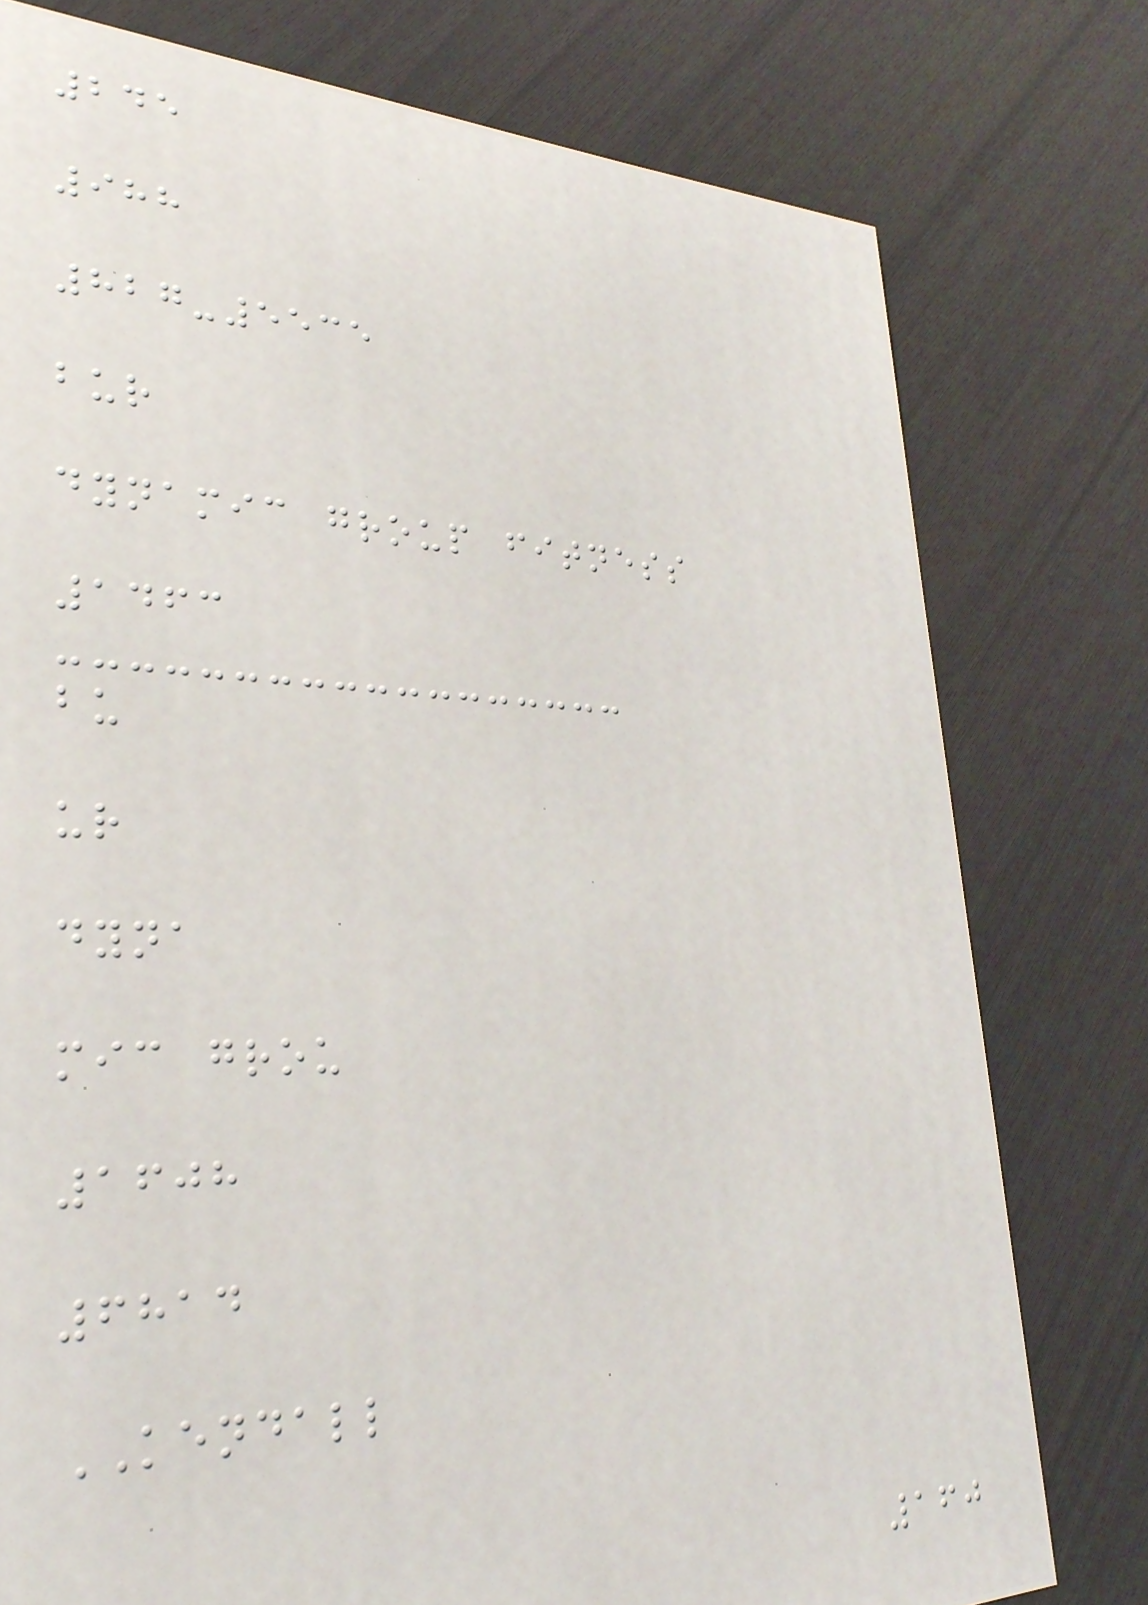245
988
827-5535
bur
dynamic group fitness
1463
bu
ur
dyna
mic grou
1608
6814
KENDALL
160
